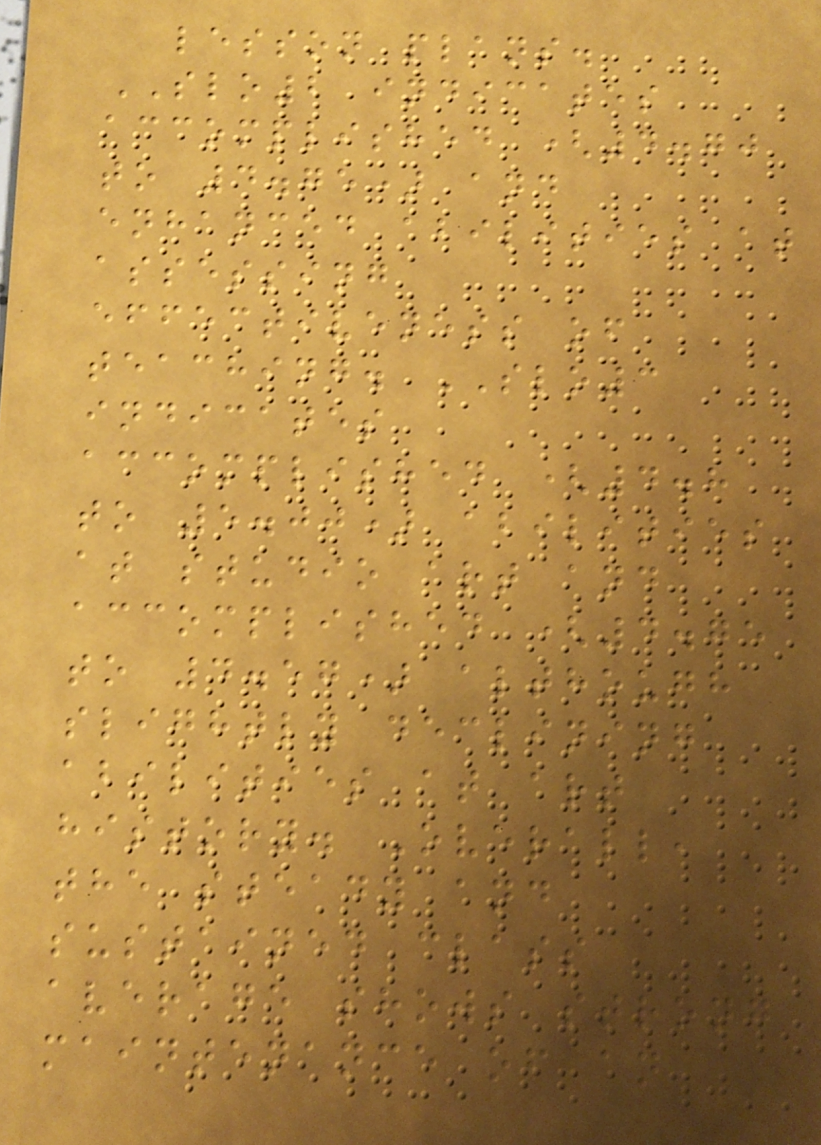lesson plans.
SLO2 indicates
accomplished (4.70
to 4.75) and
enhanced abilities at
assessing
effectiveness of
teaching. SLO3
indicates
accomplished (4.8
to 5.00) abilities
at studio art and
accomplished (4.75
to 4.57) although
slightly declining
abilities at art
history. Overall,
the steady and
sustained class
average shows strong
maintenance of an
